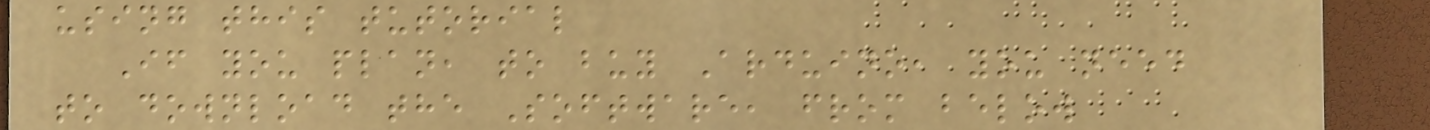using this tutorial
If you plan, to buy Arduino, you need
to download the Software, from below
